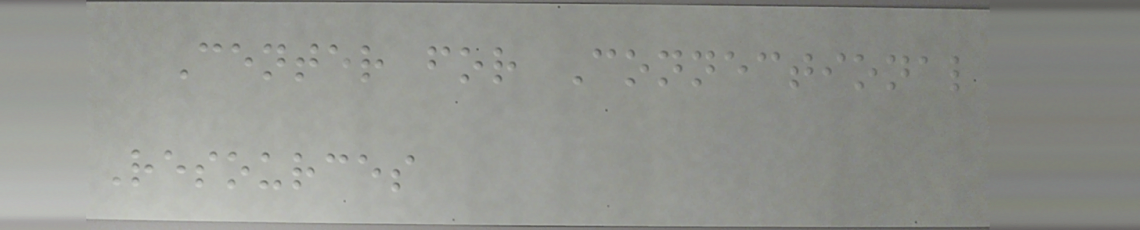Center for Connectional
Resources
